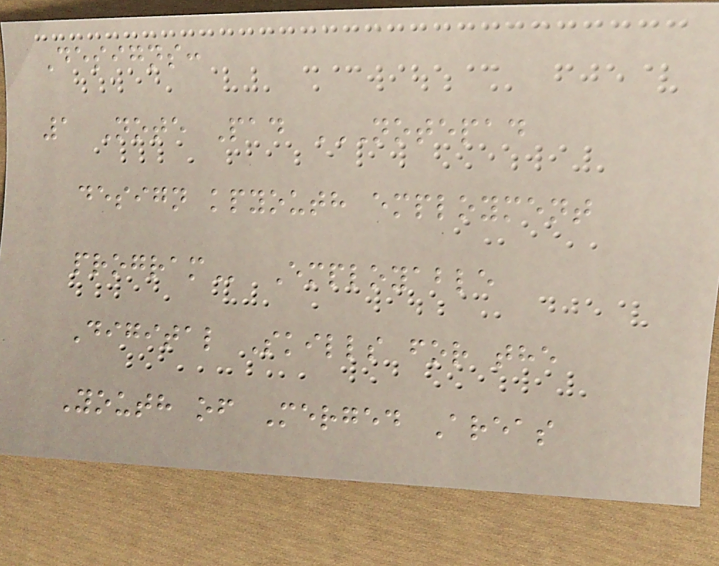Designs:
1 Note Pad NOTEPAD
DESIGN KPYOUTH EMPLOYMENT
PROGRAM Employable
Digital Skills for the
Youth of Merged Areas
